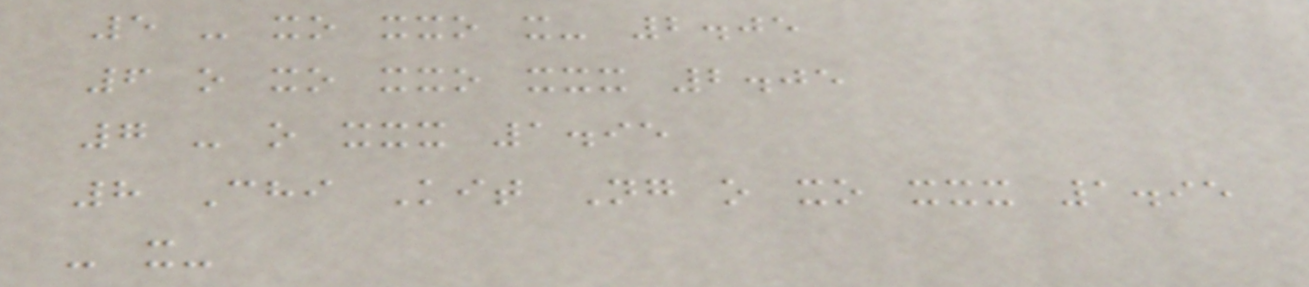5 - xo xxo x- 2.05
6 o xo xxo xxx 2.05
7 - o xxx 1.95
8 Chi Kit Ng o xo xxx 1.95
- x-
